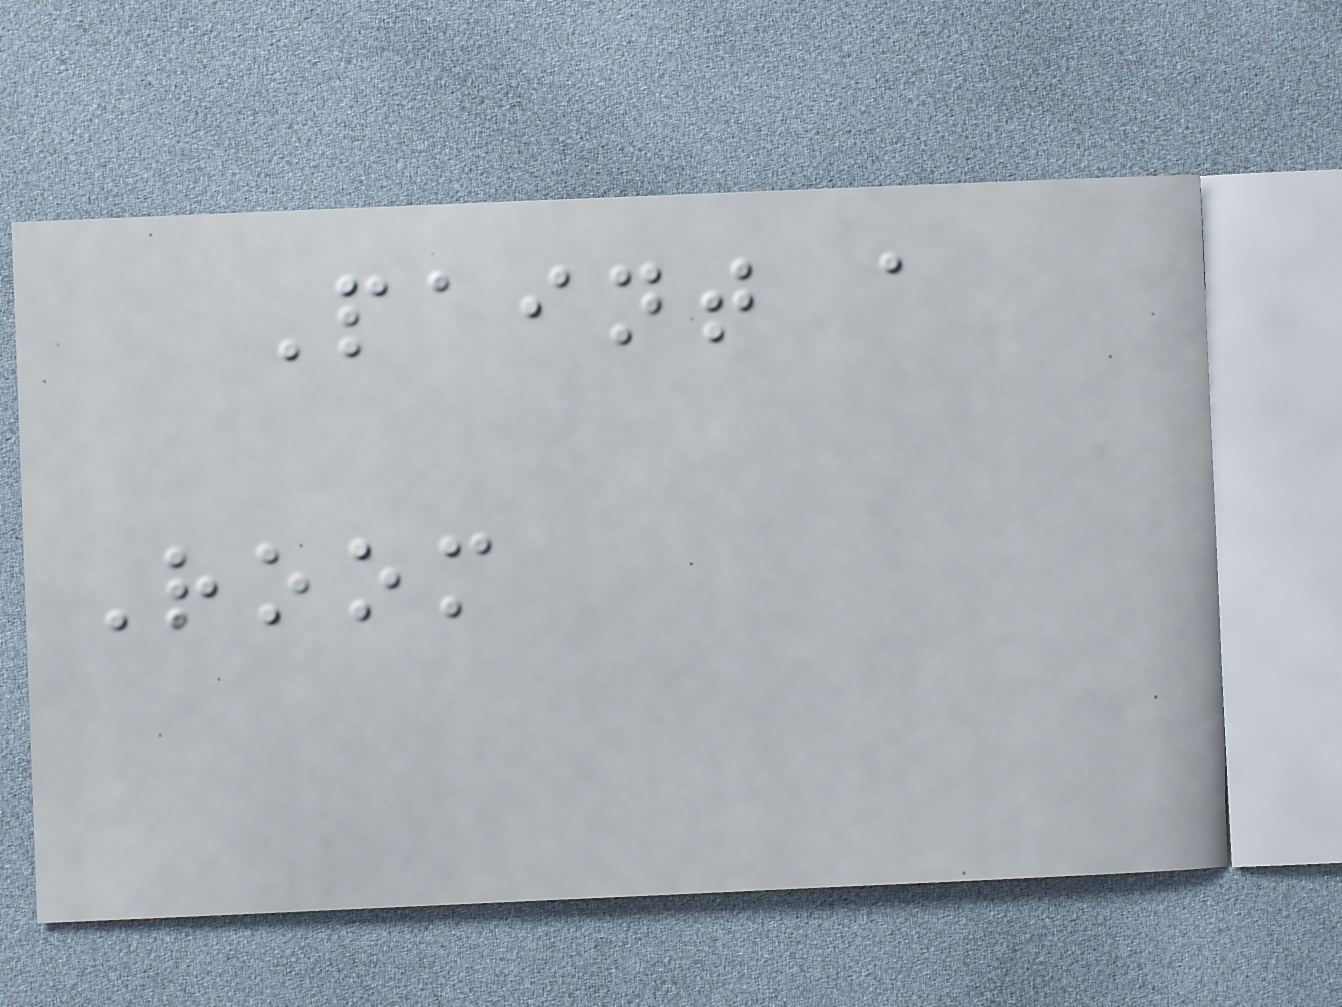Paint a
Room
